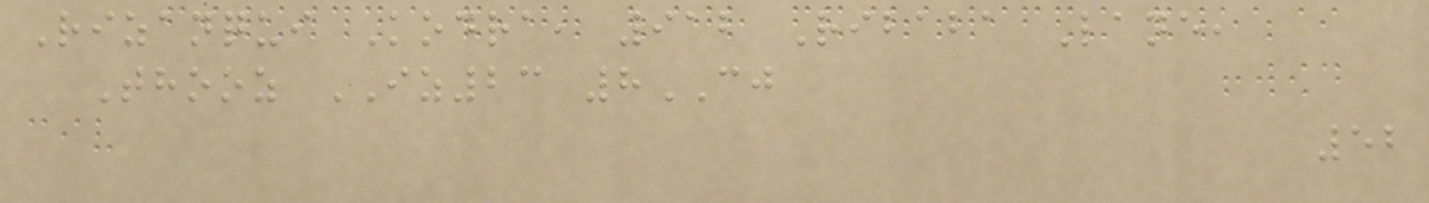Rizanqui Kodra, 912 Ribaba Lane,
Thooz IZ23 8CJ
52
